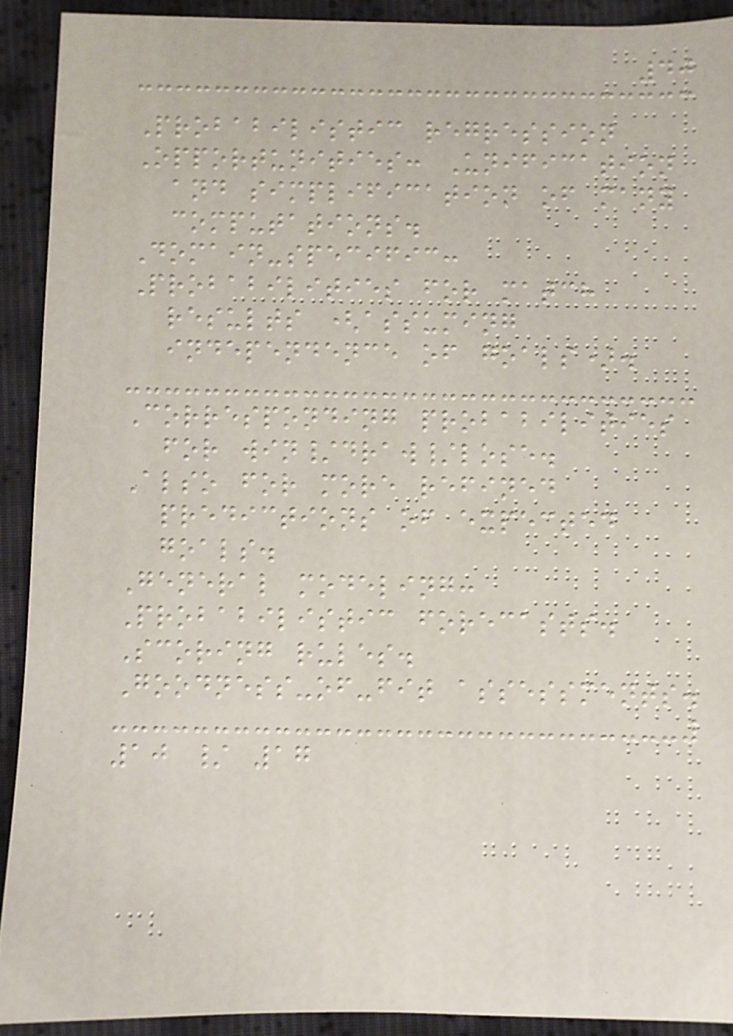40
Probabilistic regression
Opportunities: Unification
and simplification of many
computations.
Domain-specific:
Probabilities for match
results (assuming
independence of goals).
Corresponding probabilities
for win/draw/lose.
Also for more refined
predictions of expected
goals.
General modeling:
Probabilistic forecasts.
Scoring rules.
Goodness-of-fit assessments.
10 / 17
